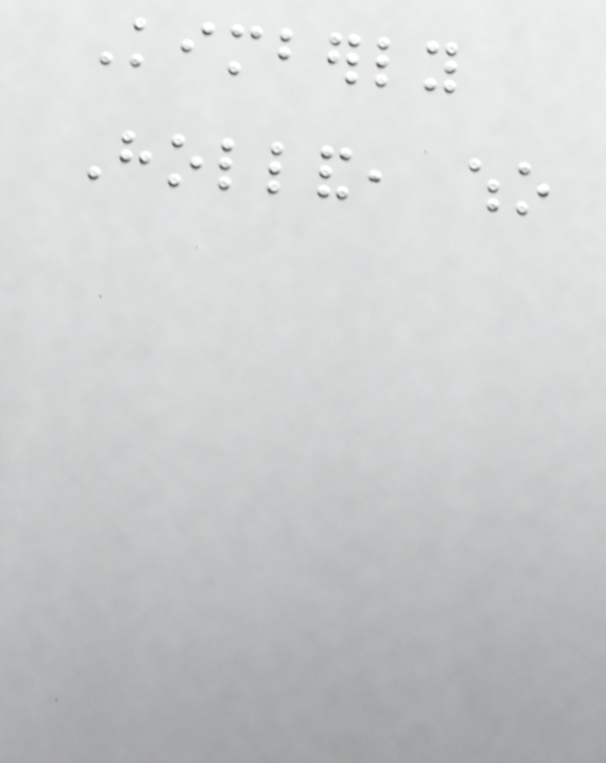Kimberly
Holland, who
